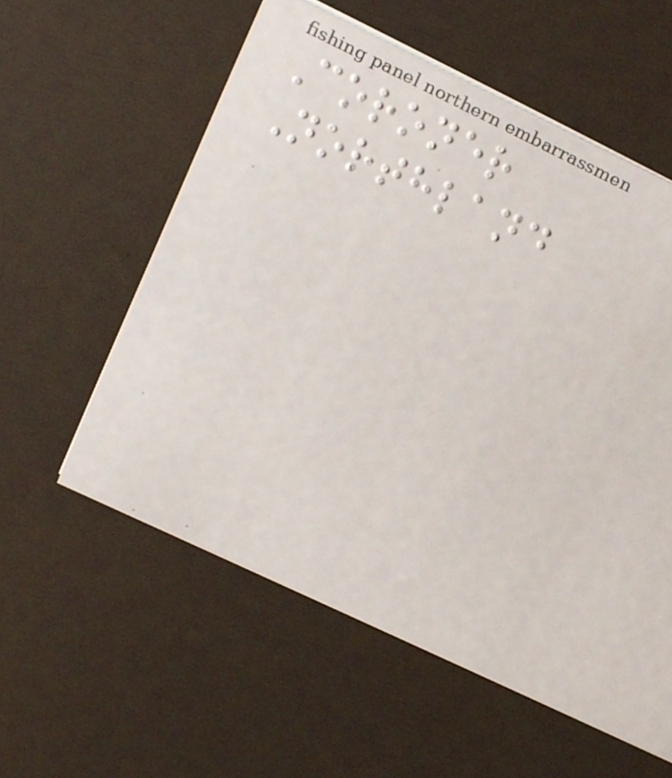Coroner
Northland
